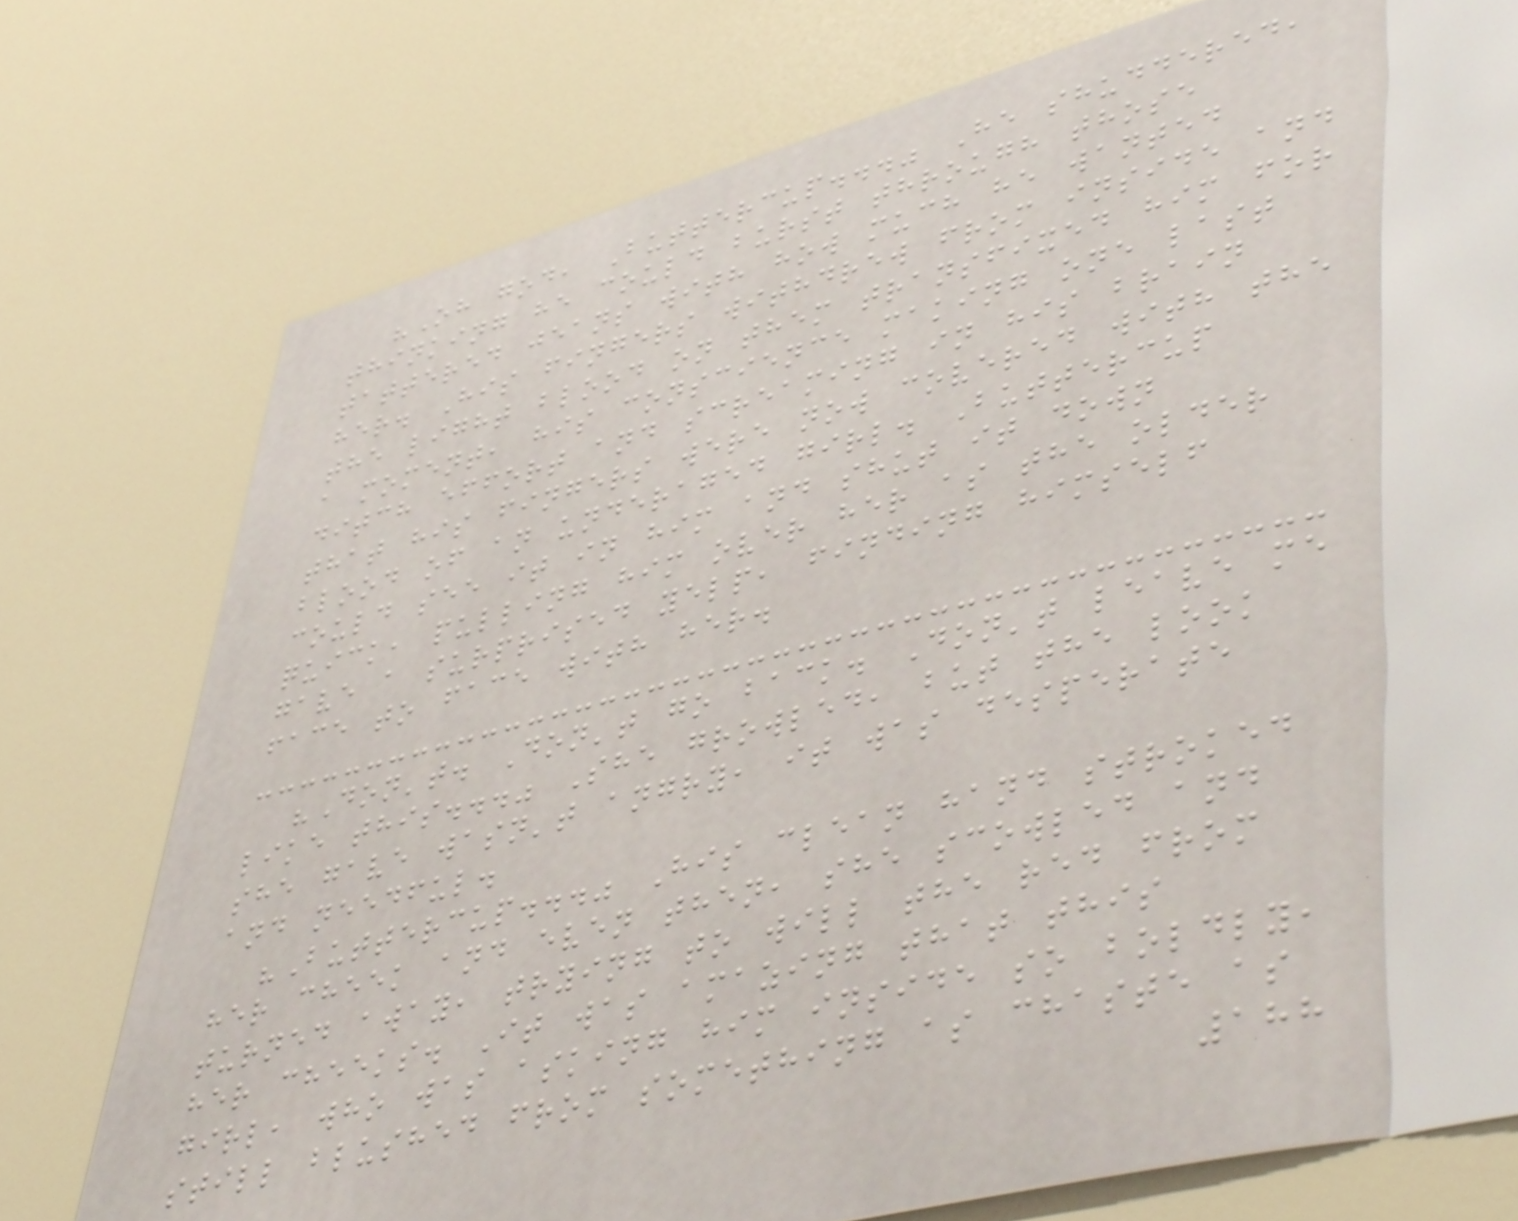"Oh god, Buttercup..." He shuddered,
thinking he could burst through those
tattered jeans with how much he wanted
her. His fingers withdrew from inside and
the light blood on them transfixed him for
a moment, his conscience making one last
ditch effort and screaming in his brain
that his fingers were now covered with the
blood of an underaged girl. Buttercup
could see it in him and shut it down
quick, pulling him over her as the older
gave a surprised yelp, finding himself
face to face with her.
"Don't. Don't go back. Don't leave me
like this..." She growled, but the look
she gave wasn't angry, it was desperate
and needful.
"Buttercup..." His clean hand stroked
her cheek and even then, she scowled and
turned away, trying to will the red from
her cheeks. It was amazing that this
girl, who was asking him inside so boldly,
still blushed from something as chaste as
188
